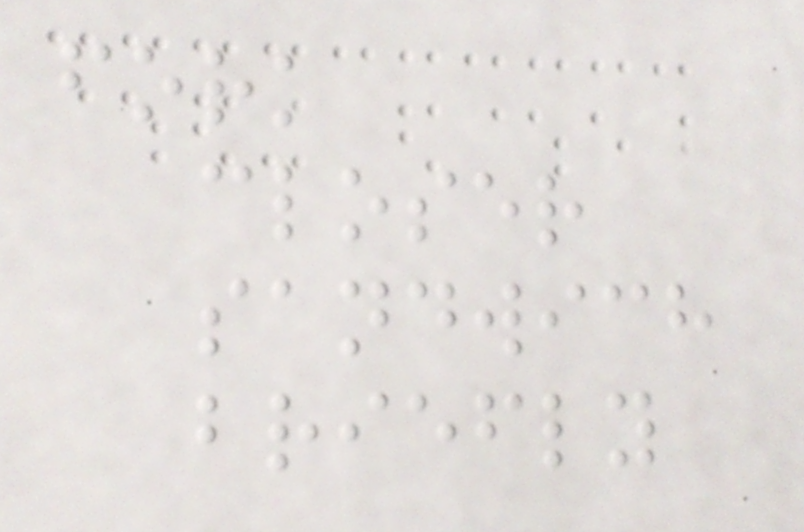fork
closer
sandwich
briefly
